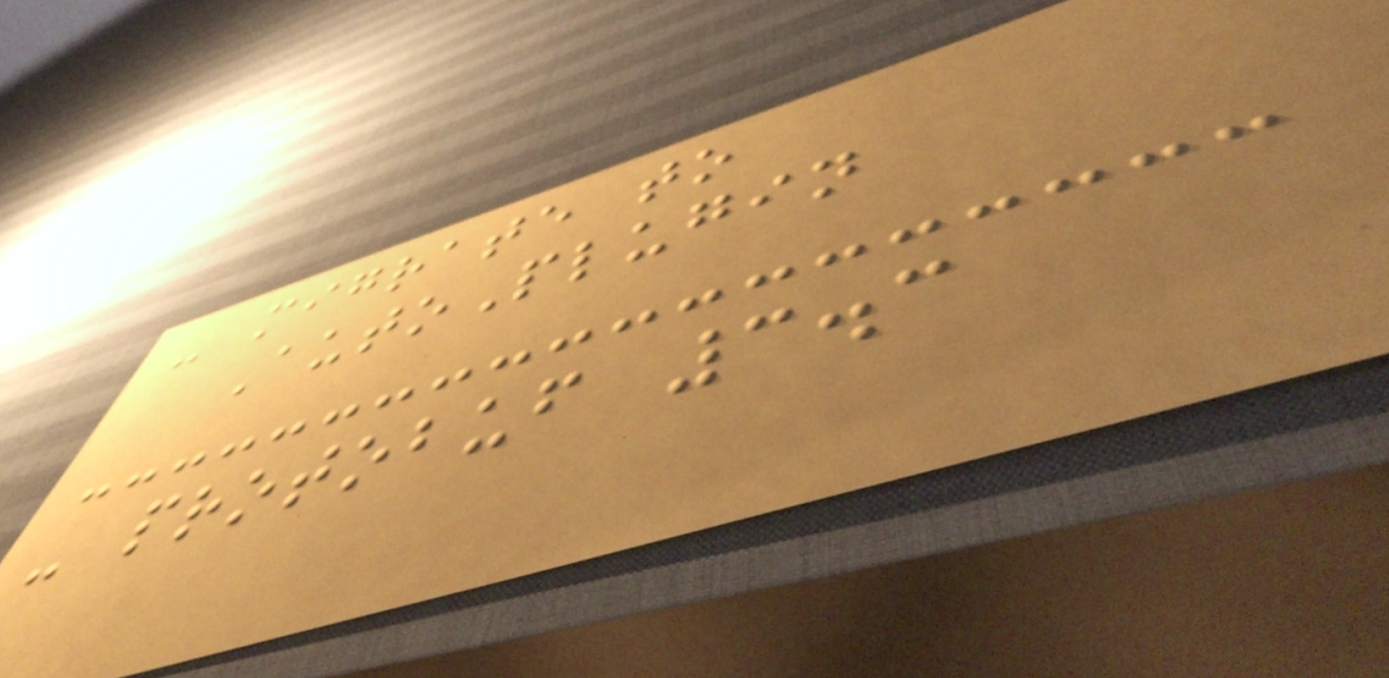- migrate to
AutoPlugin
- protobuf 3.3
